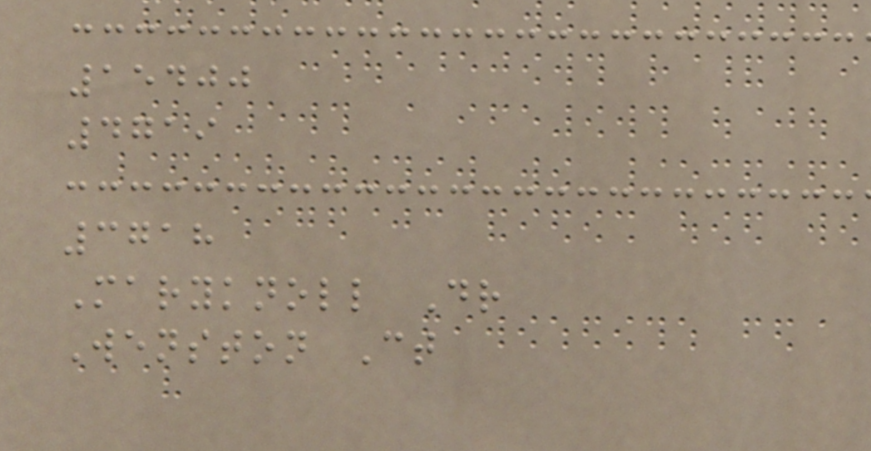15400
4719
3718
Maryknoll Dr
Wenston Ct
